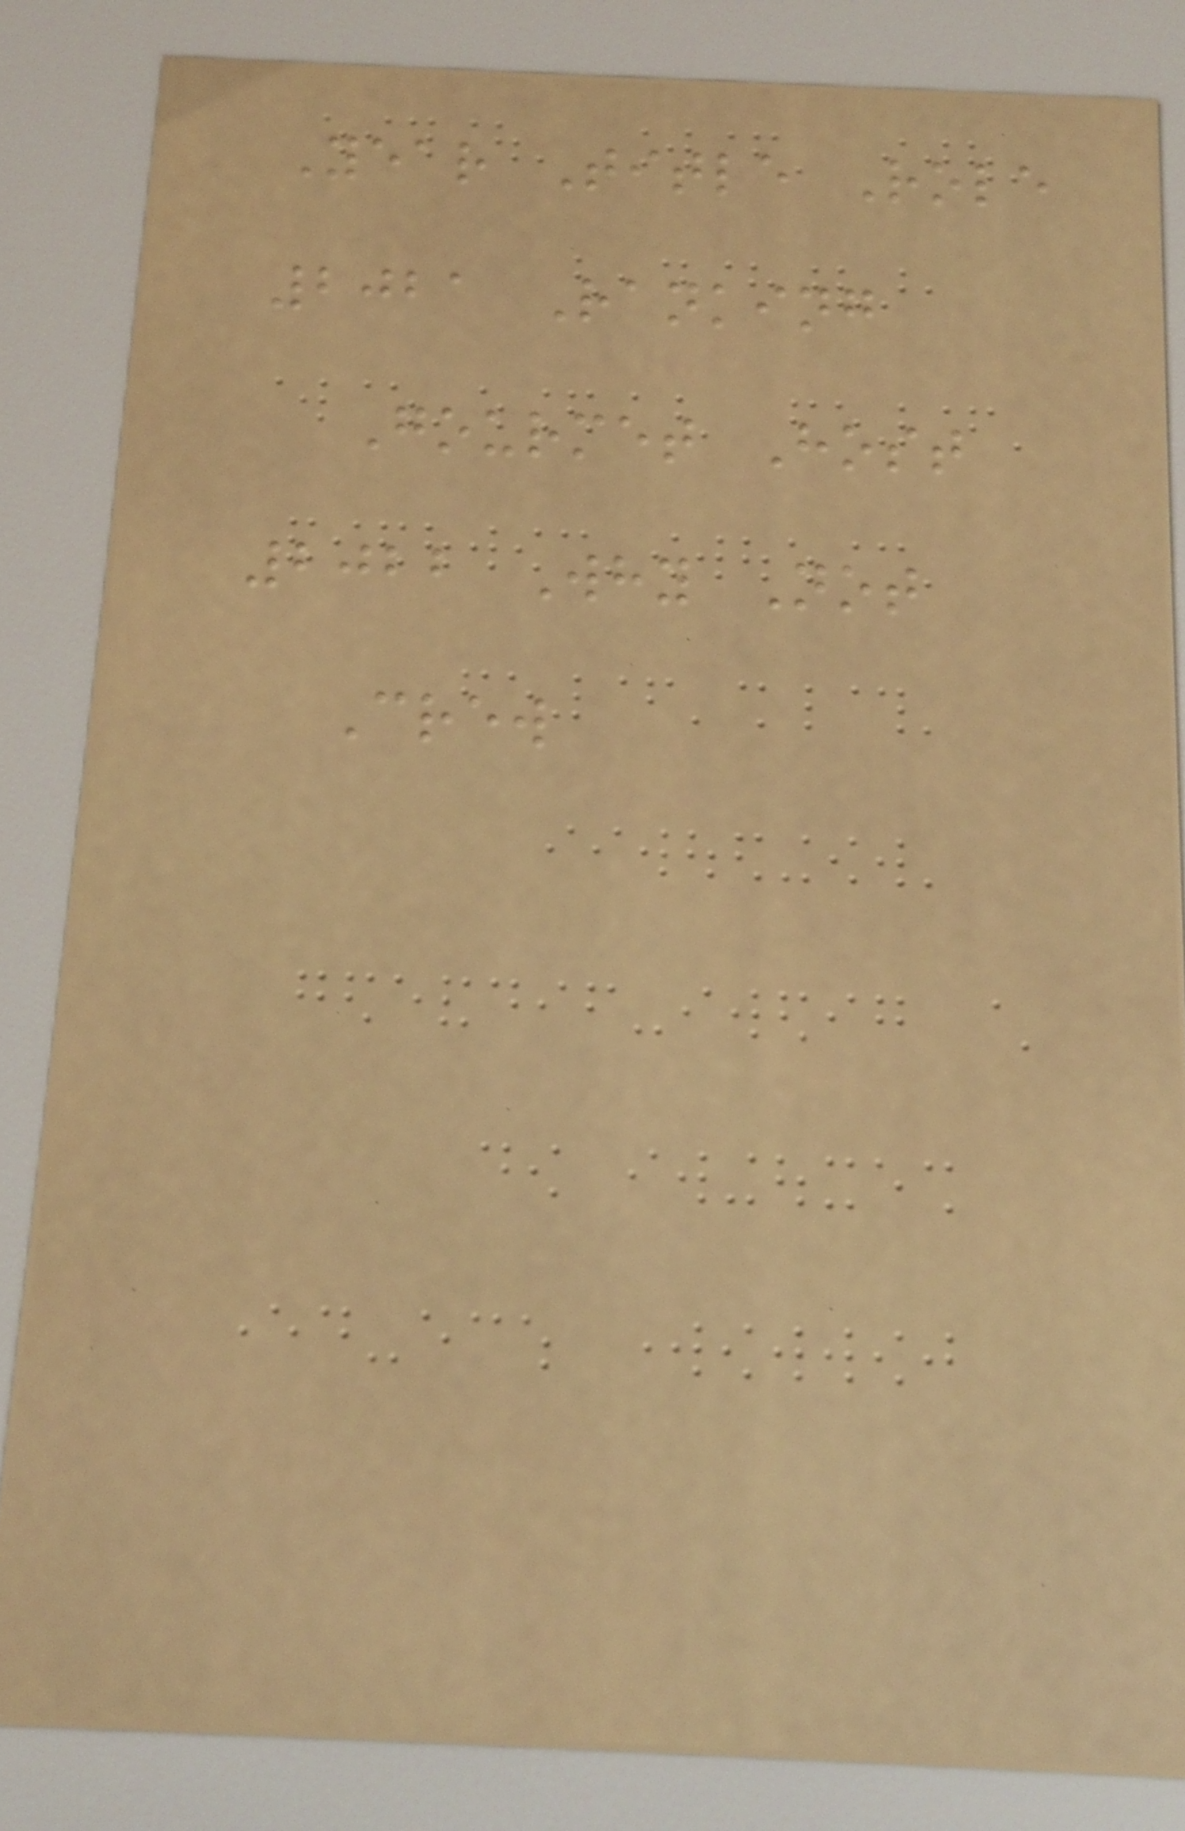Year Title Role
2021 Ranking
Gourmet Host
2022 Why Not
Crew
